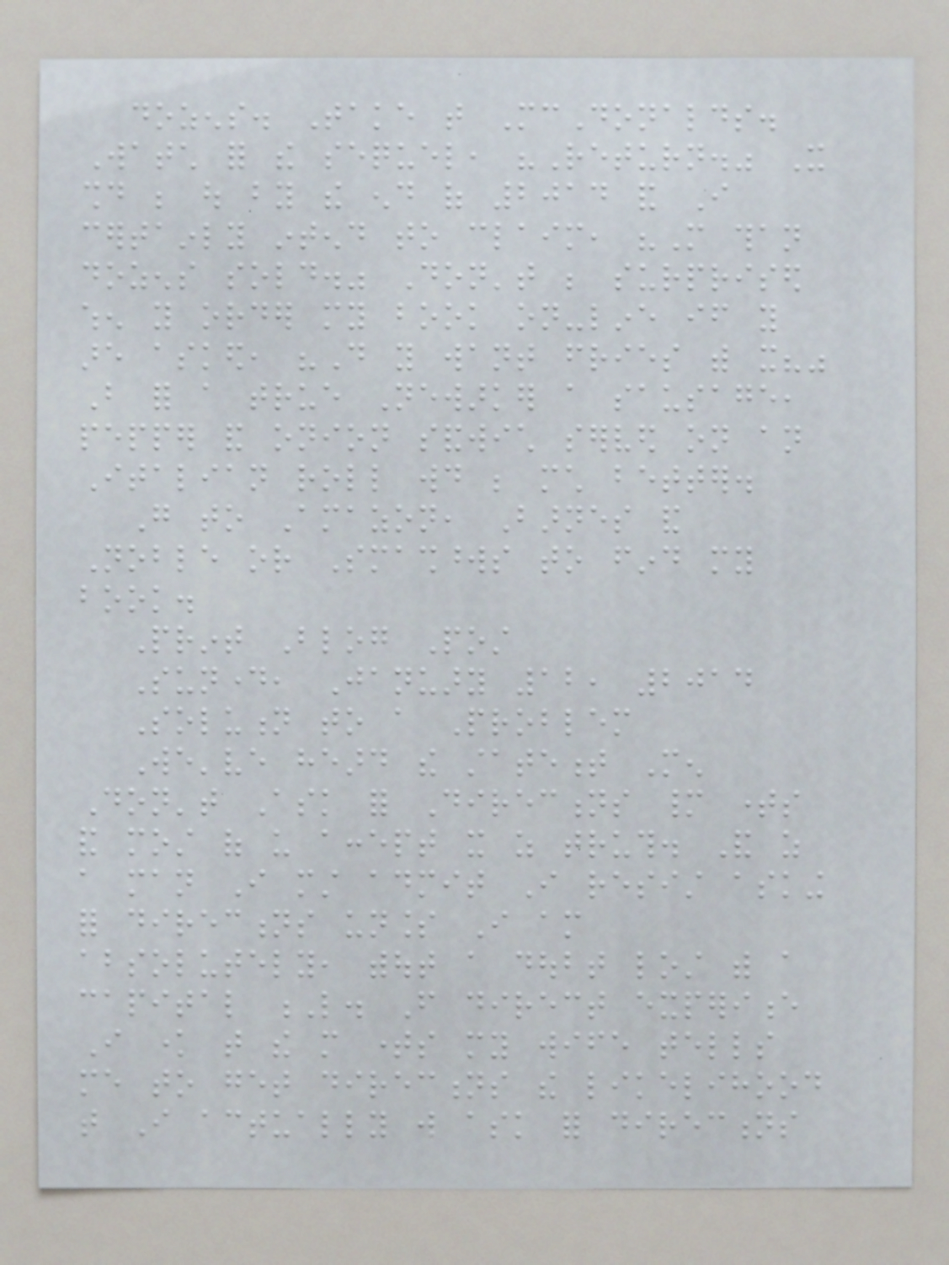dozens. Take that McDonalds.
Watch for the sequel, "Return." It
should be out by the end of 2014 and I
certainly intend to claim, "More than
dozens sold." Don't be surprised
when you order my book on-line if you
are asked, "Do you want fries with it?"
But for a true Newarker a sausage,
pepper and onion sandwich served on an
Italian roll would be much better.
Go to Amazon, Barnes and
Noble or Smashwords to find my
book.
Print Blog Post
Sunday, January 12, 2014
Solution to a Problem
We've heard the statement Men
Don't Ask for Directions many times
and most of us accept it as truth. And as
a man I must admit I resist asking
for directions unless I am
absolutely, without a doubt lost with a
capital L. From direct experience
I know that the more times my wife tells
me to get directions the likelihood
that I actually will ask for directions
